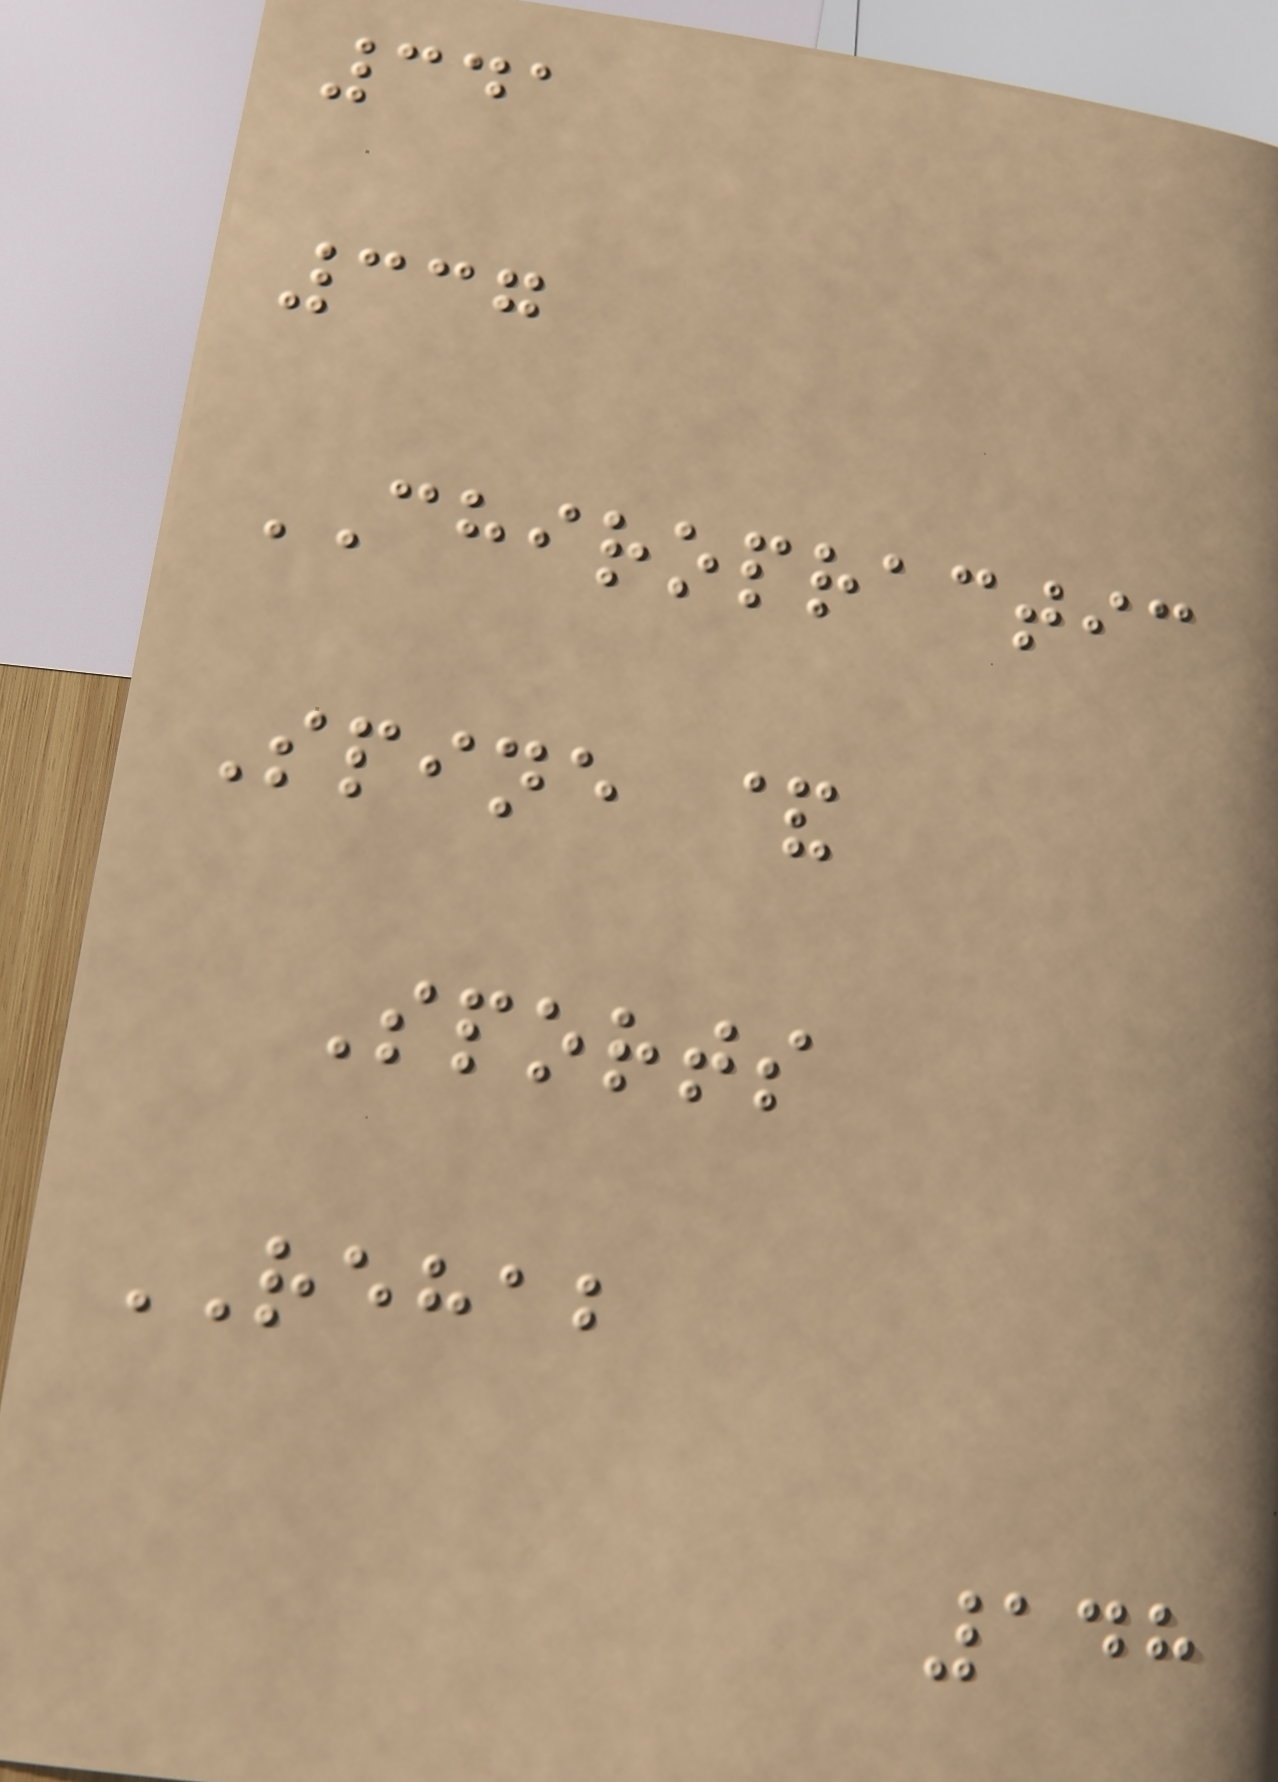341
337
CHIROPRACTIC
Spine &
Sports
REHAB
148
